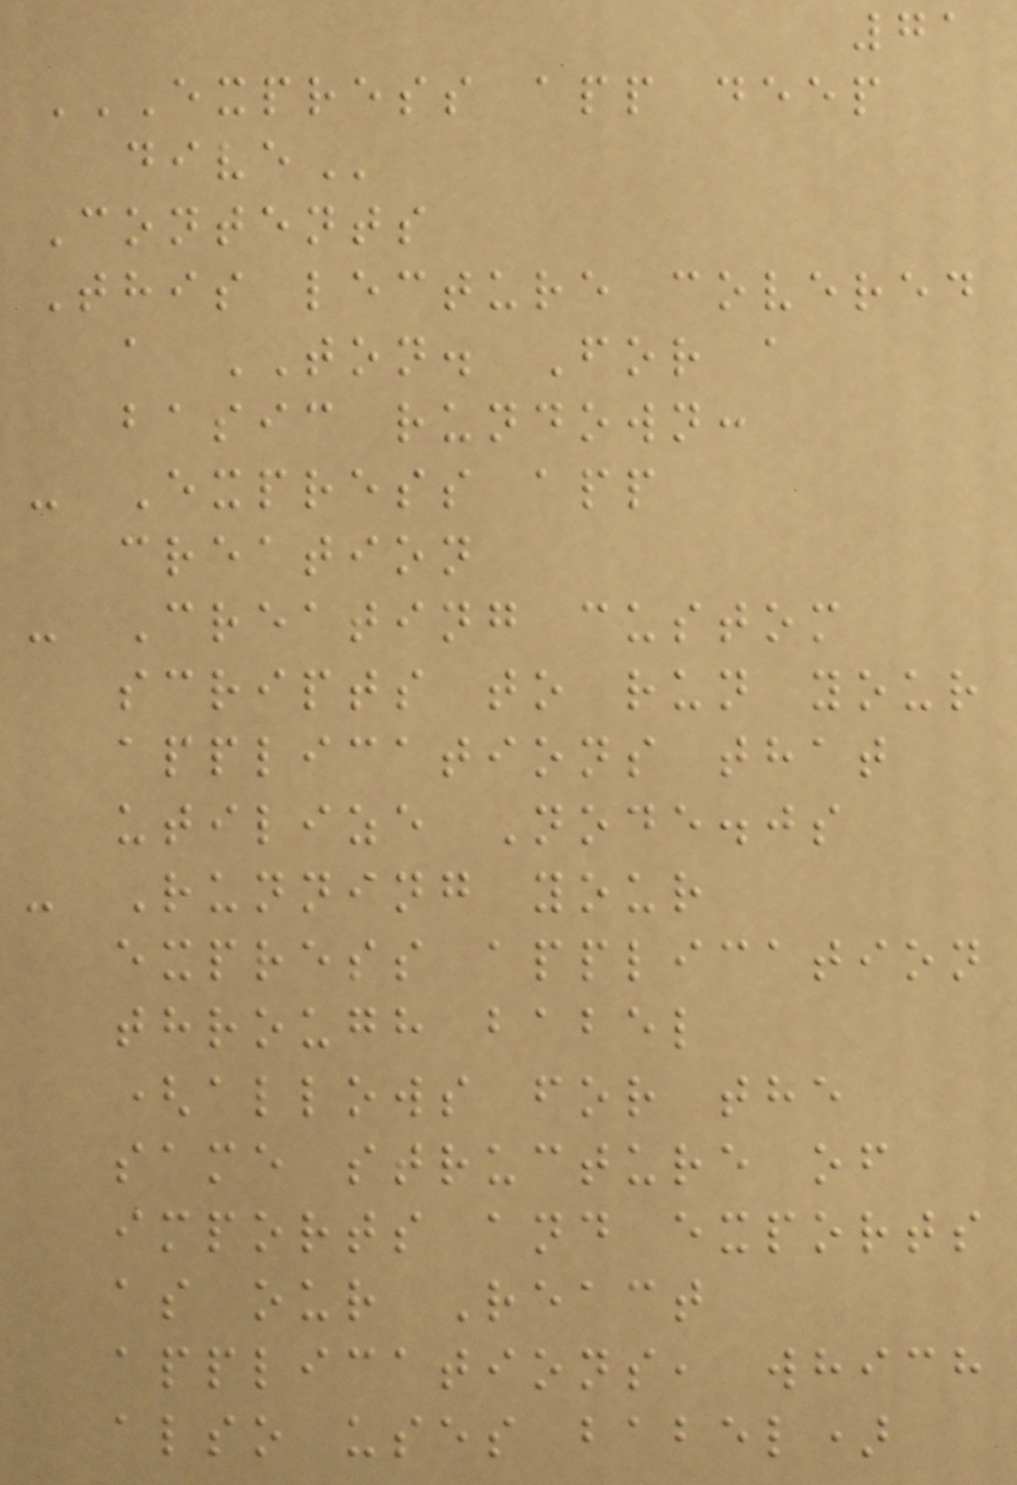71
EXPRESS APP DEEP
DIVE
Contents
This lecture covered
a TON. For a
basic rundown:
- Express app
creation
- Creating custom
scripts to run your
applications that
utilize Node.js
- Running your
express application
through babel
(allows for the
same structure of
imports and exports
as our React
applications, which
also uses babel)
